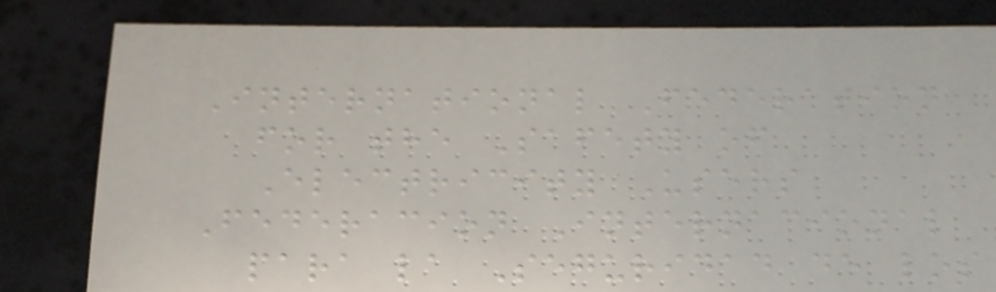International Federation
for the Safety of
Electricity Users
Federacion Internacional
para la Seguridad de los
